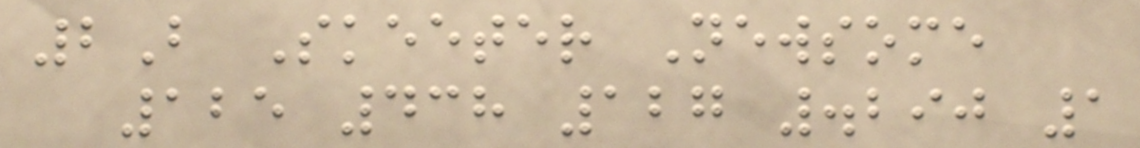2B Skeeter Newsome
125 438 127 .290 1
